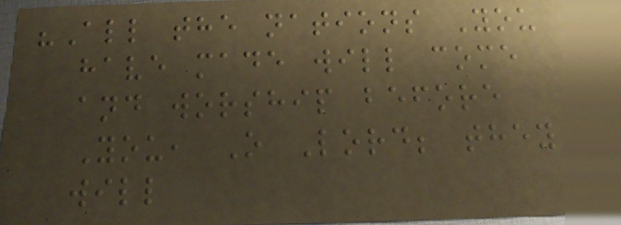"All the nations You
have made will come
and worship before
You, O Lord; they
will
